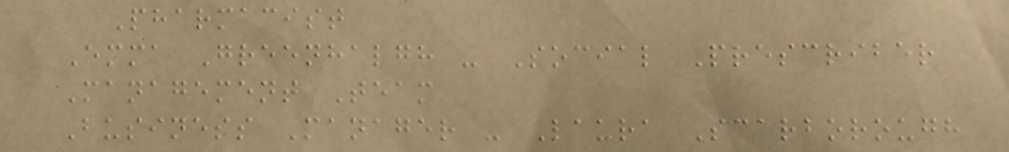Pharmacist
Emma Greenhalgh - Social Prescriber
Management Team
Business Manager - Laura Scarborough
